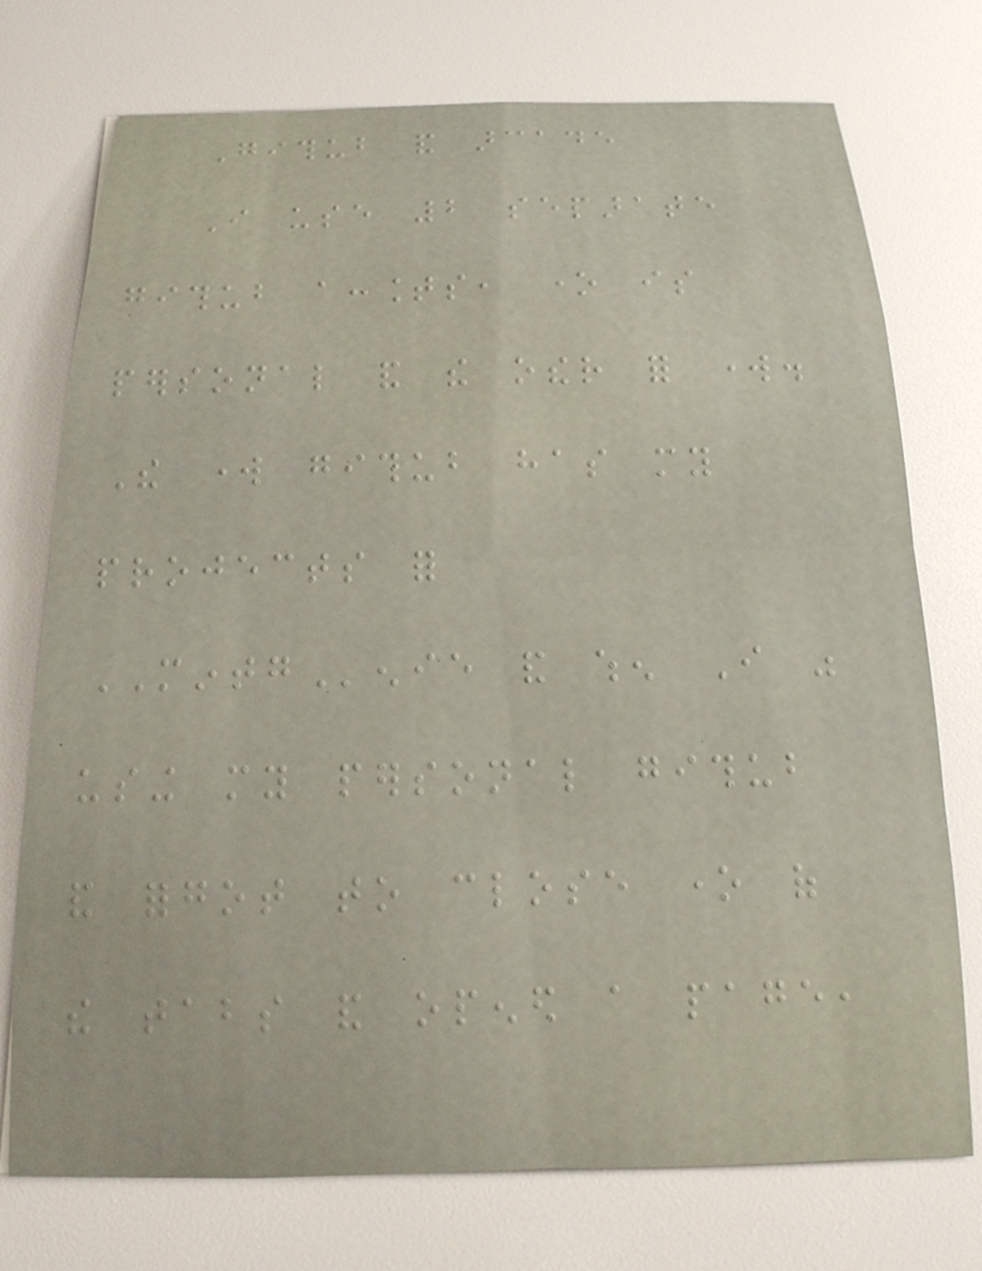Github and arcade
I use 2 separate
github accounts, one is
personal and the other for work.
The work github has my
projects for
MINTGenie and when I was
using my personal github
and forgot to close one of
the tabs and opened a page,
